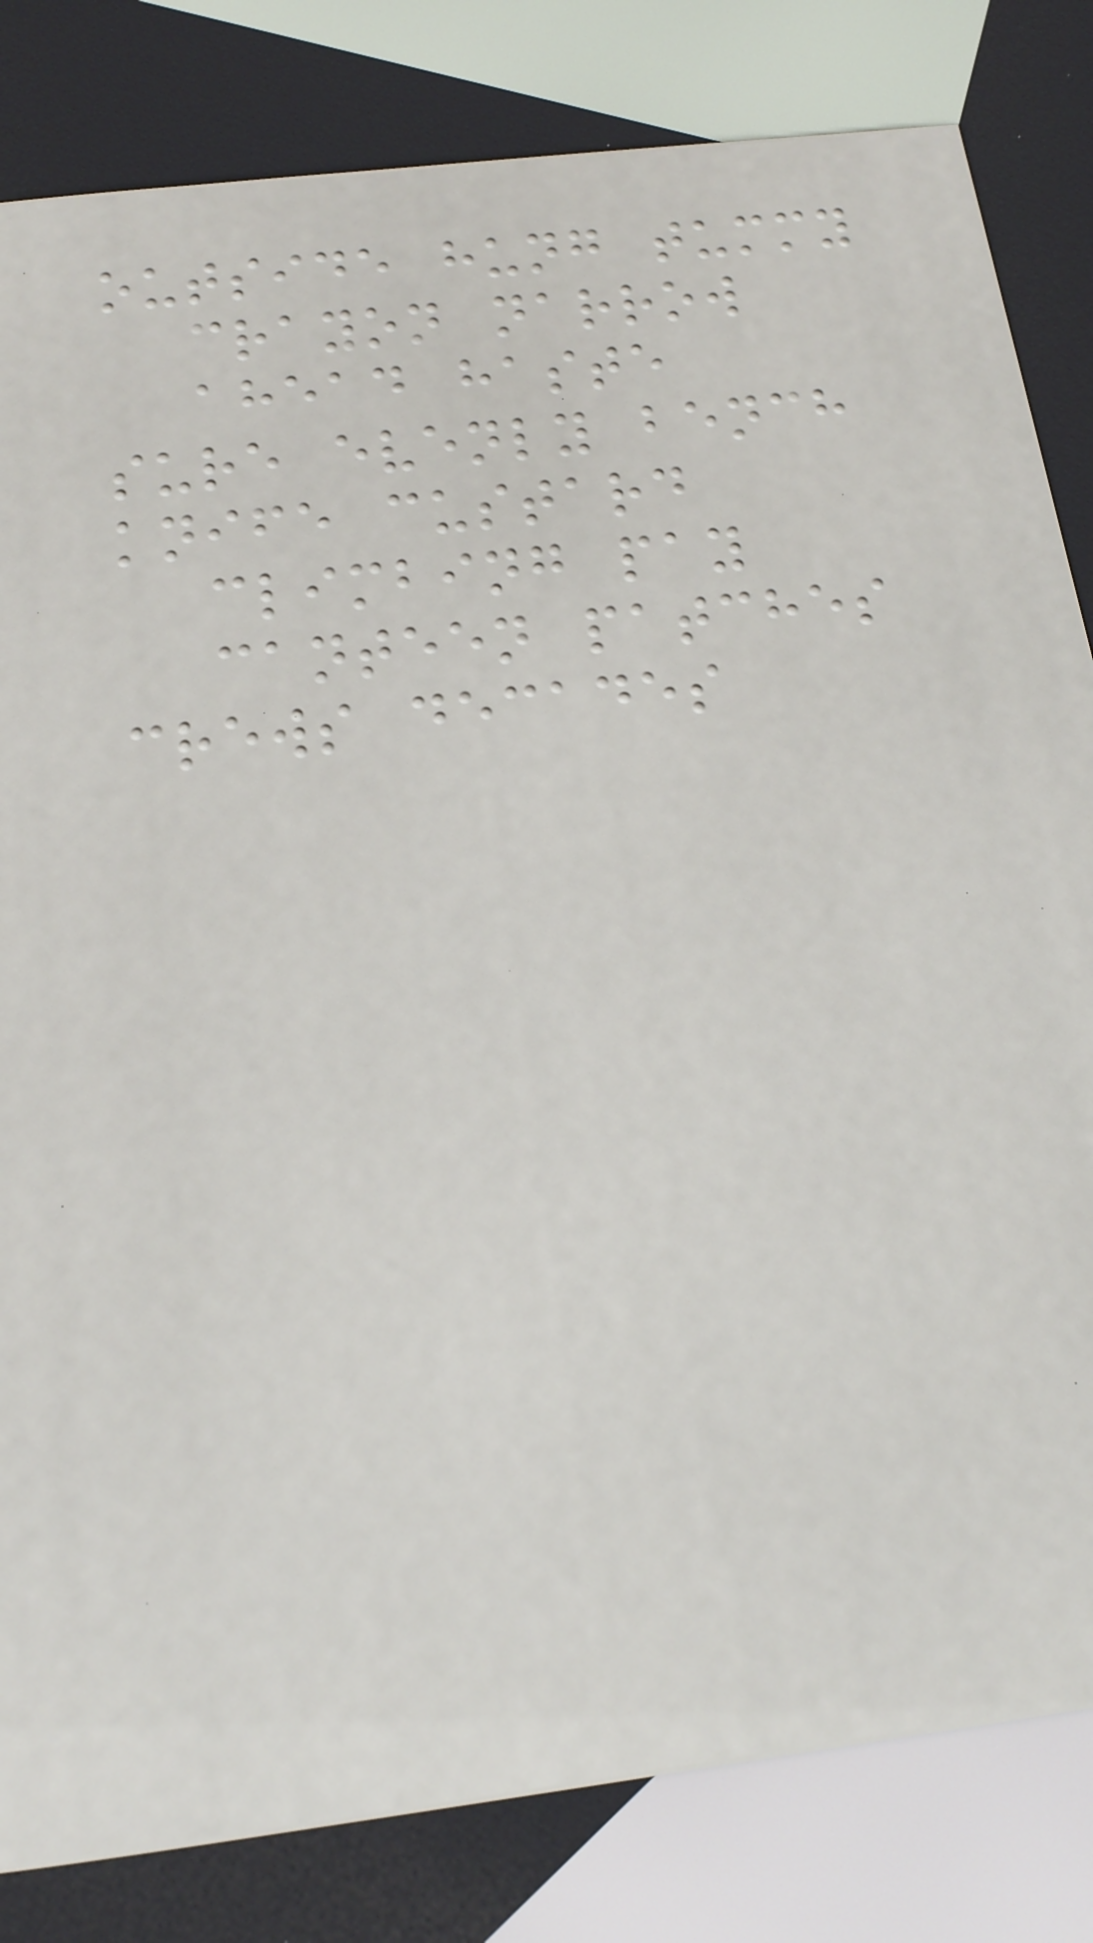outside hung tummy
crayon narrow
ahead haste
sure evenly bench
knife custard
climbing pay
canteen patches
crews decades
